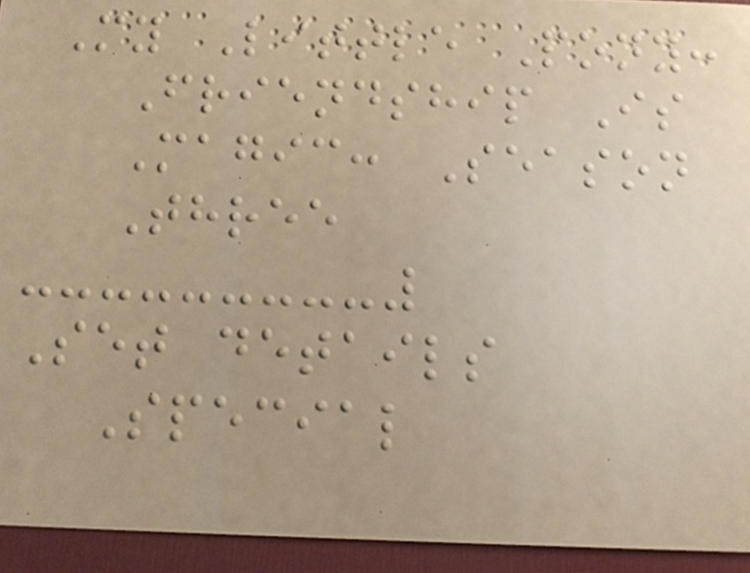My Little Pony:
Friendship Is
Magic: Season
Three
Set details
Special
